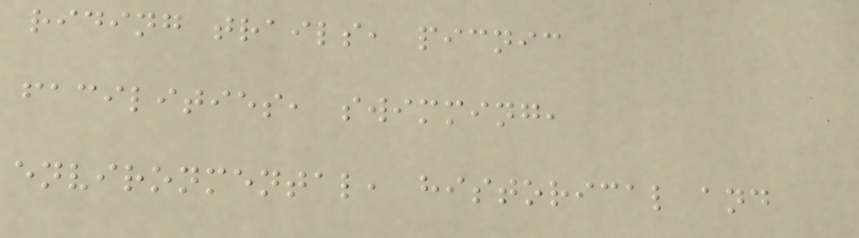riding trails, picnic
facilities, swimming,
environmental, historical and
